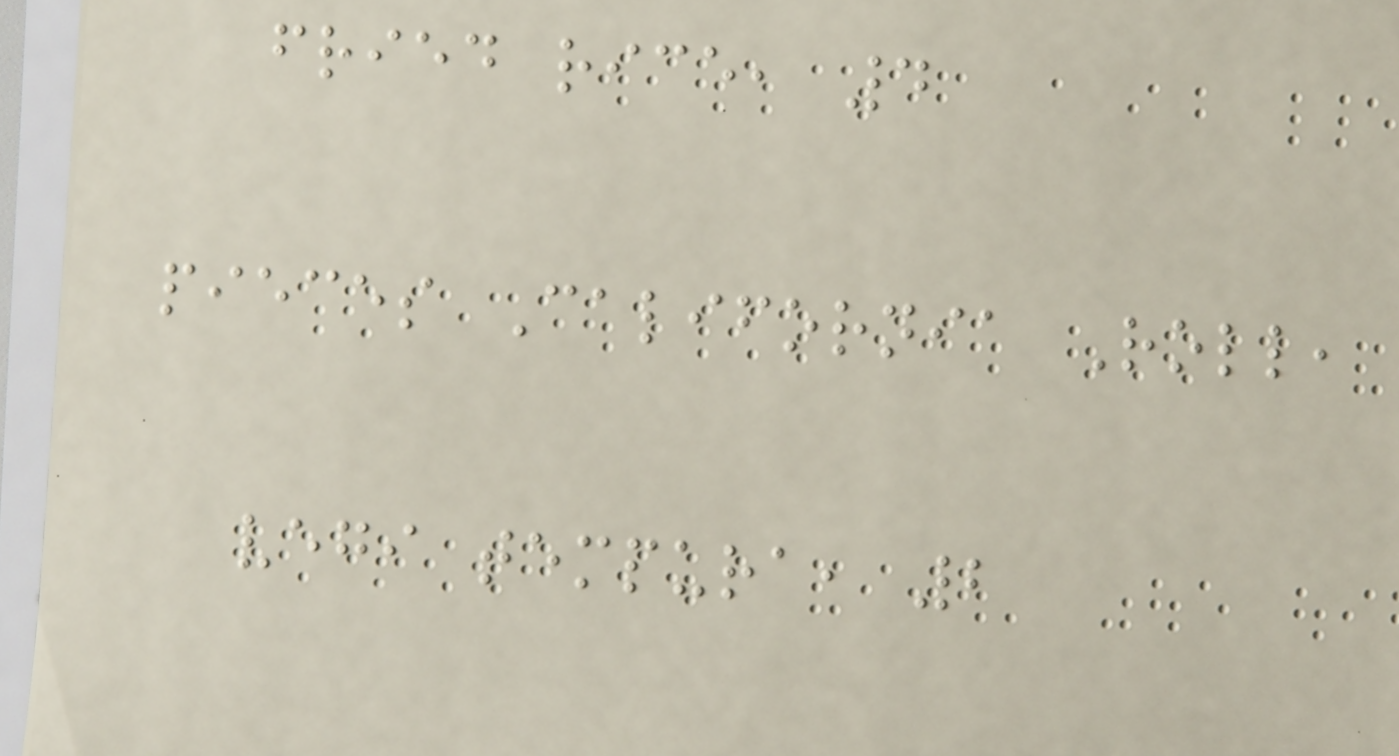fried rice, 4
pieces California Roll,
vegi tempura, 2
